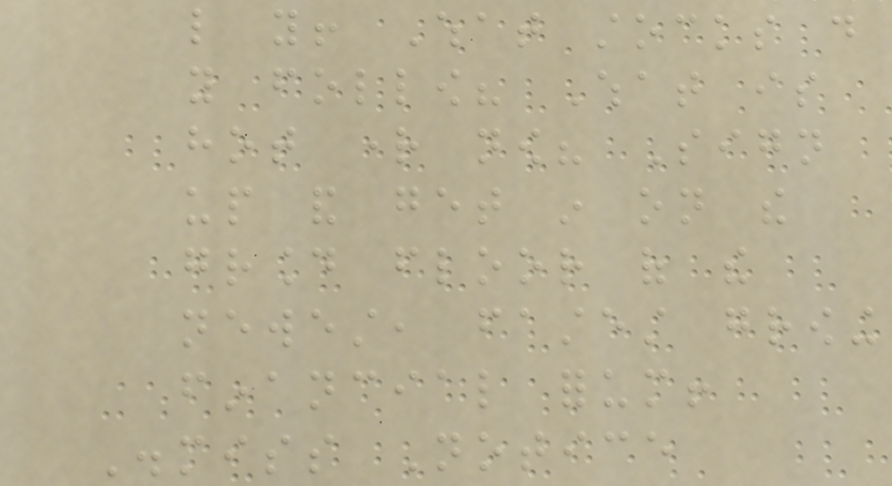like you! What stocks do
you follow? What is
hot right now? Sign
up and get in on the
ground floor of the
newest, fastest growing
financial forum!
Dismiss Notice
